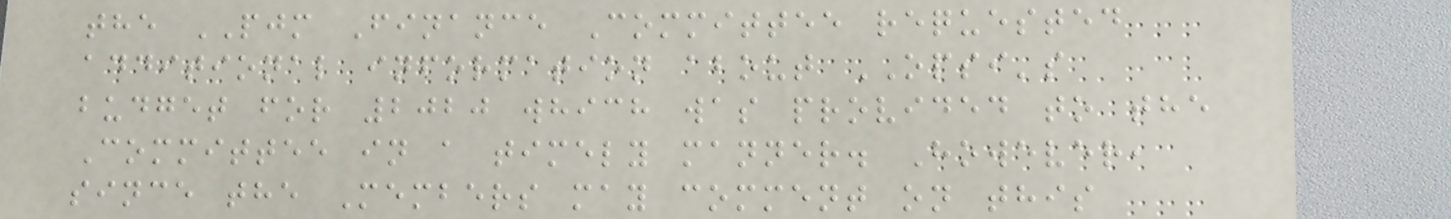the PJM Finance Committee requested
additional information about OPSI's
budget for 2020 which was provided to the
Committee in a timely manner. However,
since the Members may comment on this
